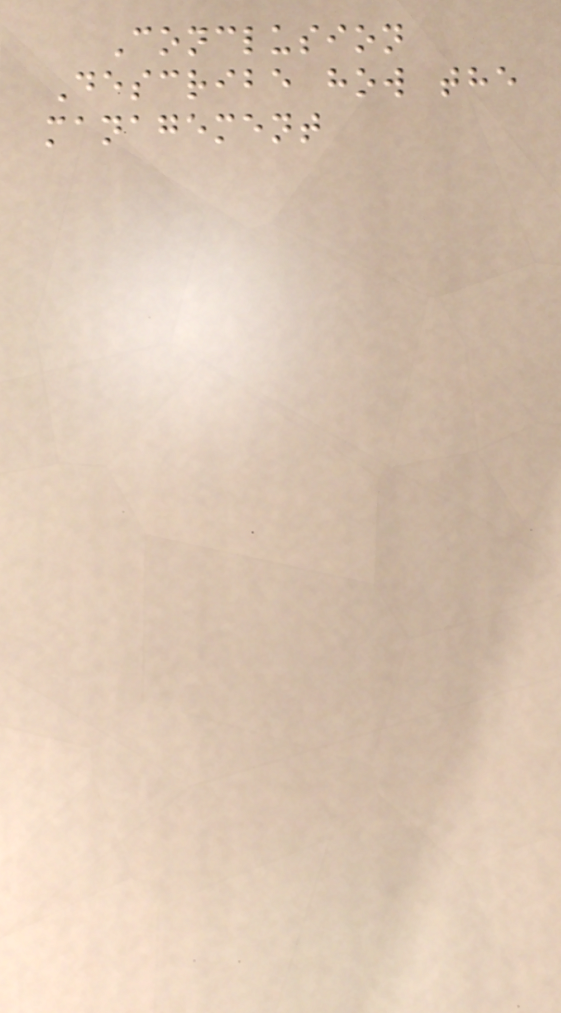Conclusion
Describe how the
management
